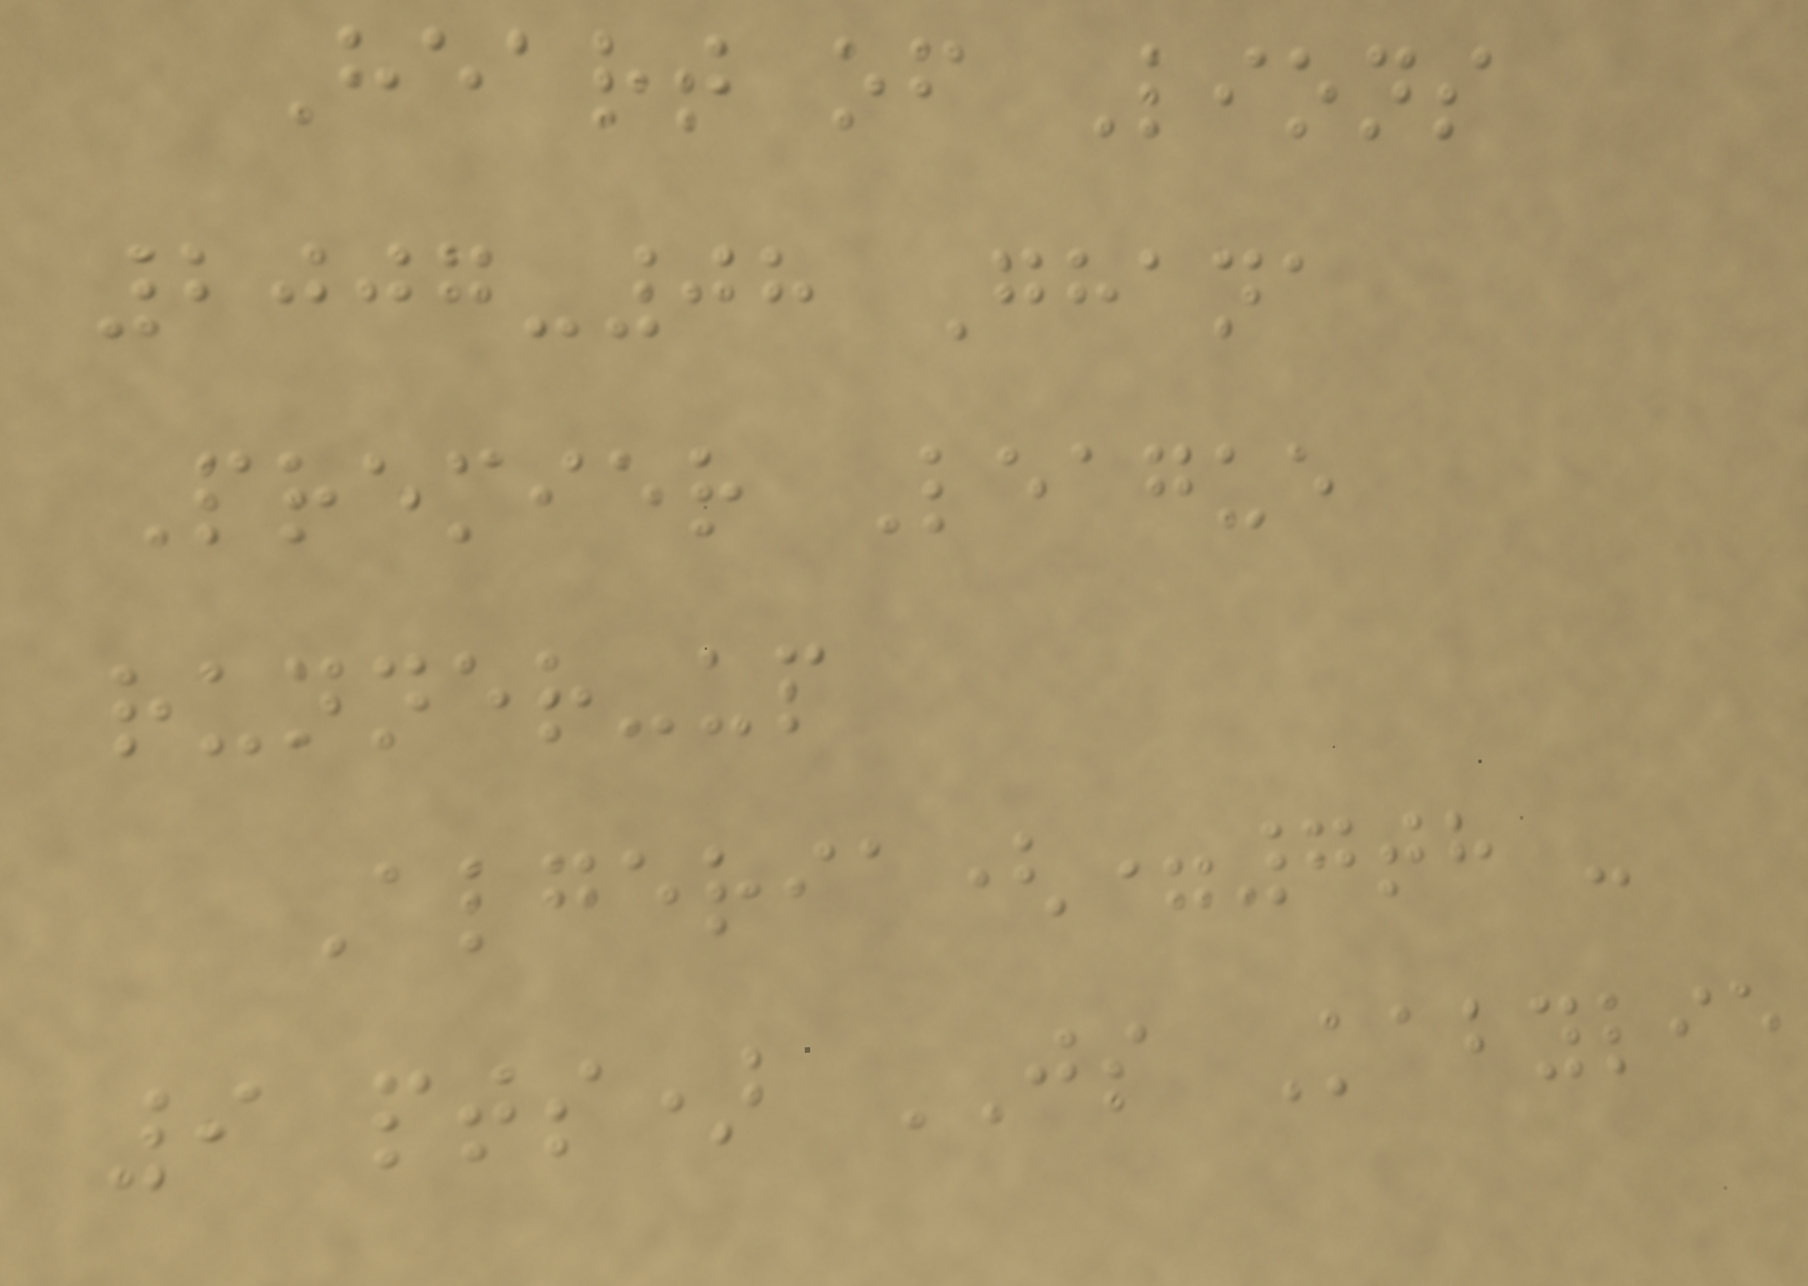Heart of Lions
2007-08 Ghana
Premier League
runner-up
Algeria(=7th -
9 pts) JS Kabylie
